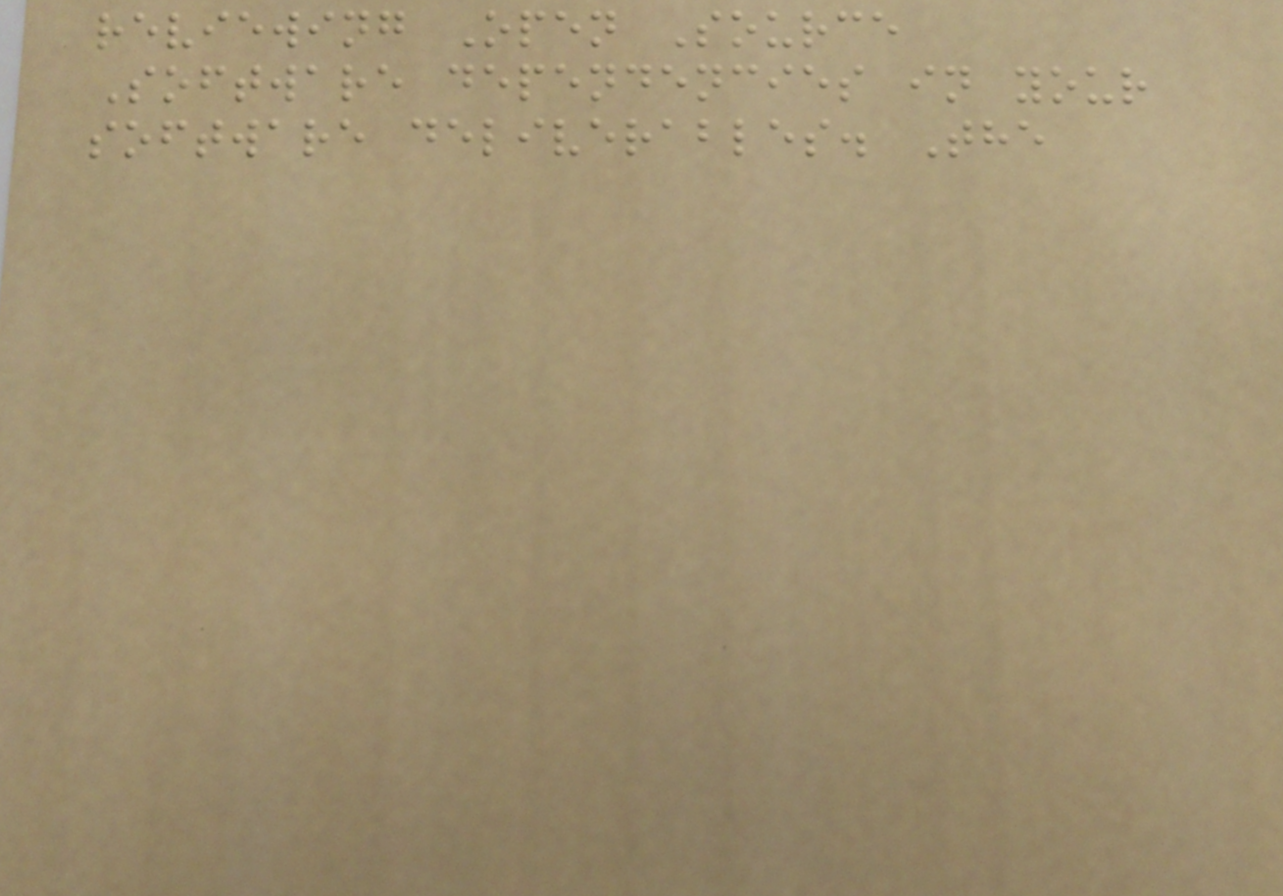reviewing Open Source
Software dependencies in your
software deliverables. The
